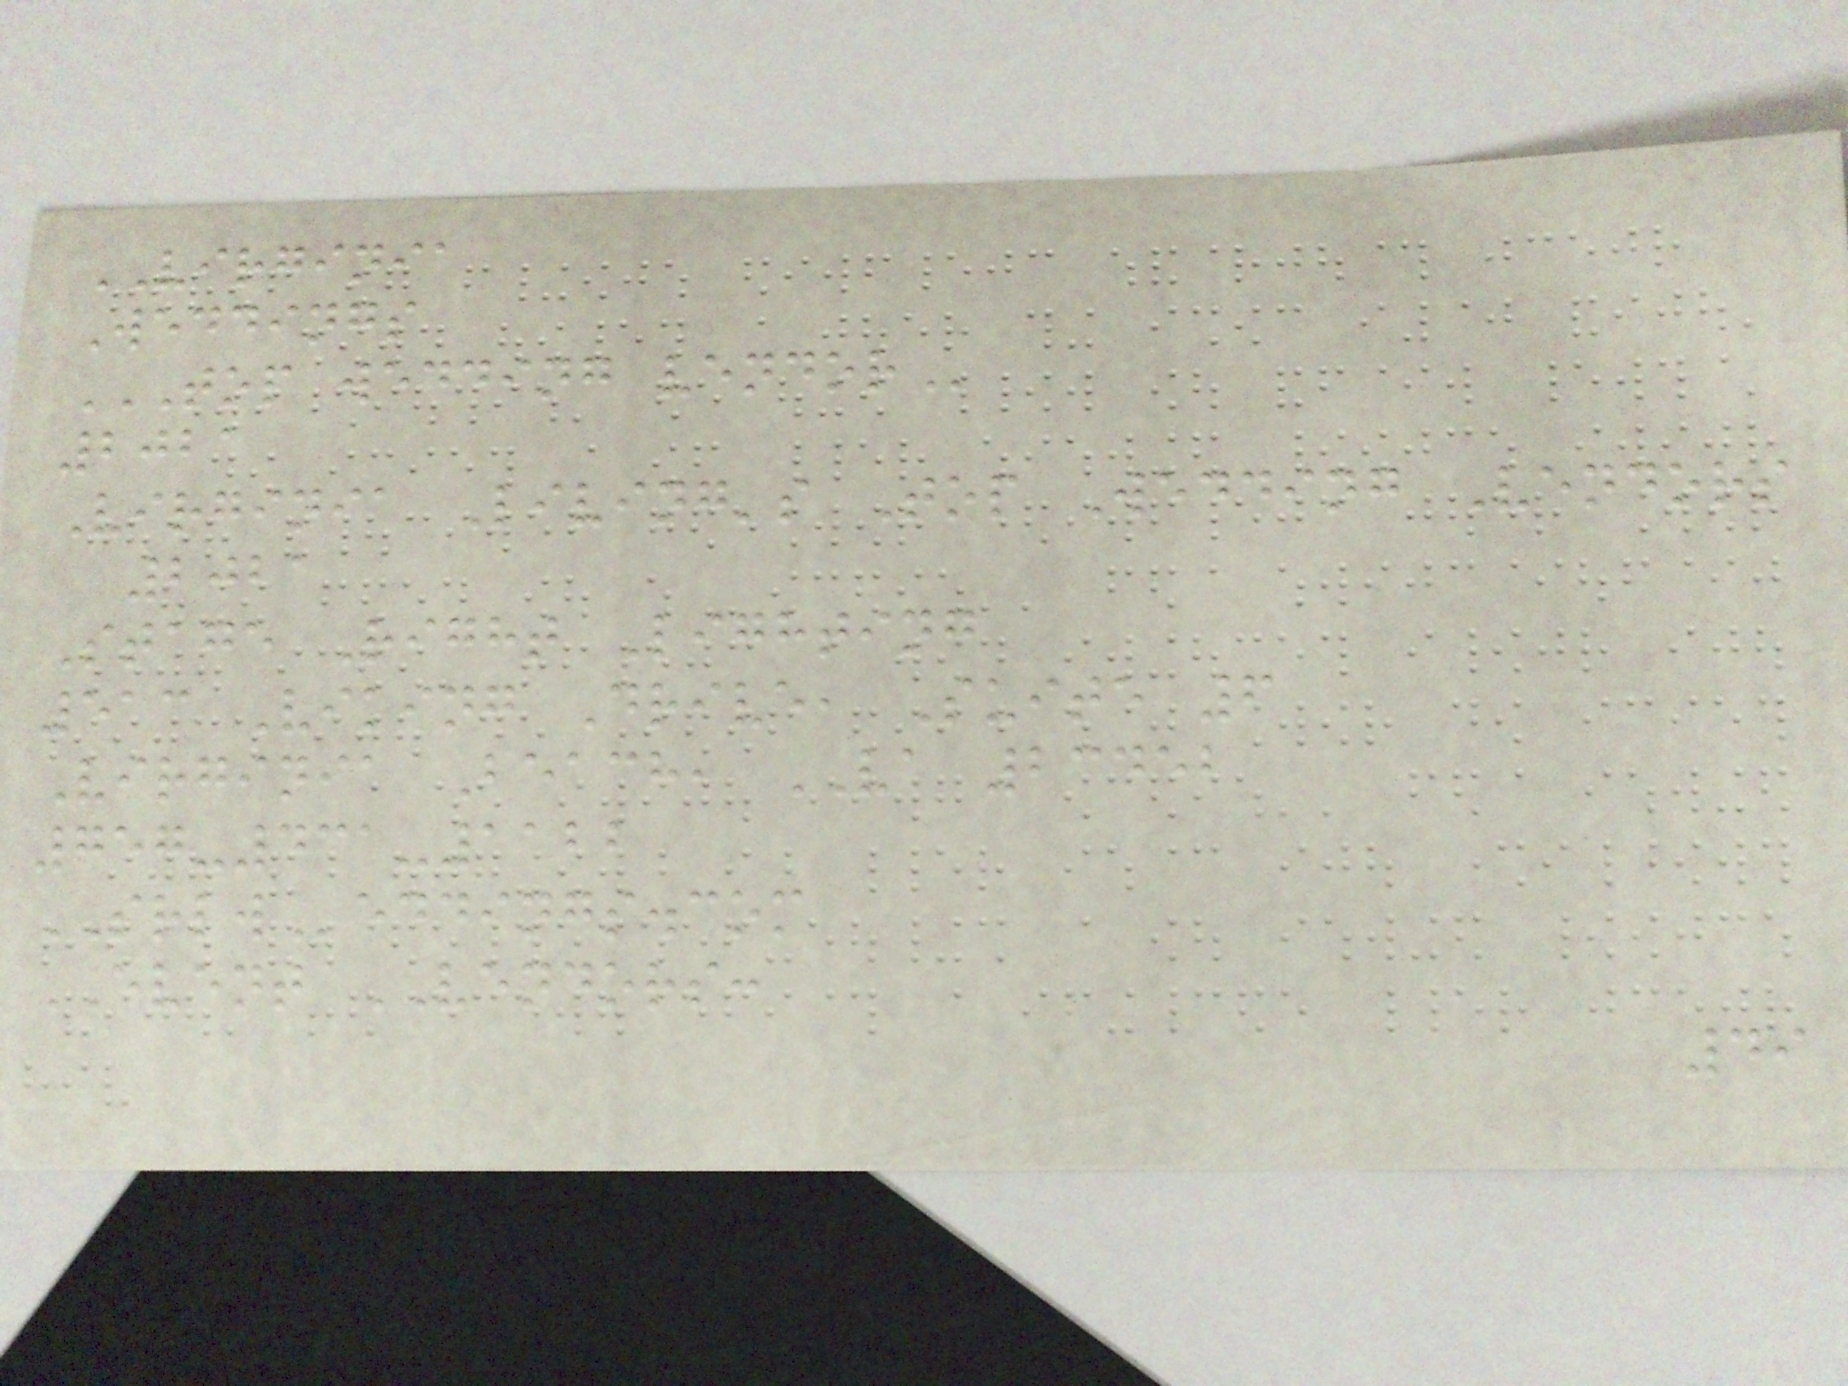VIRGINIA
Weddings
TOP WEDDING VENDOR
2021
Virginia Living's Top Wedding Vendors
2021
Stage Right Lighting
513 Viking Drive, Suite 6
Virginia Beach, VA 23452
757-431-1122
SRLWeddings.com
EVENT VENDORS:
49
